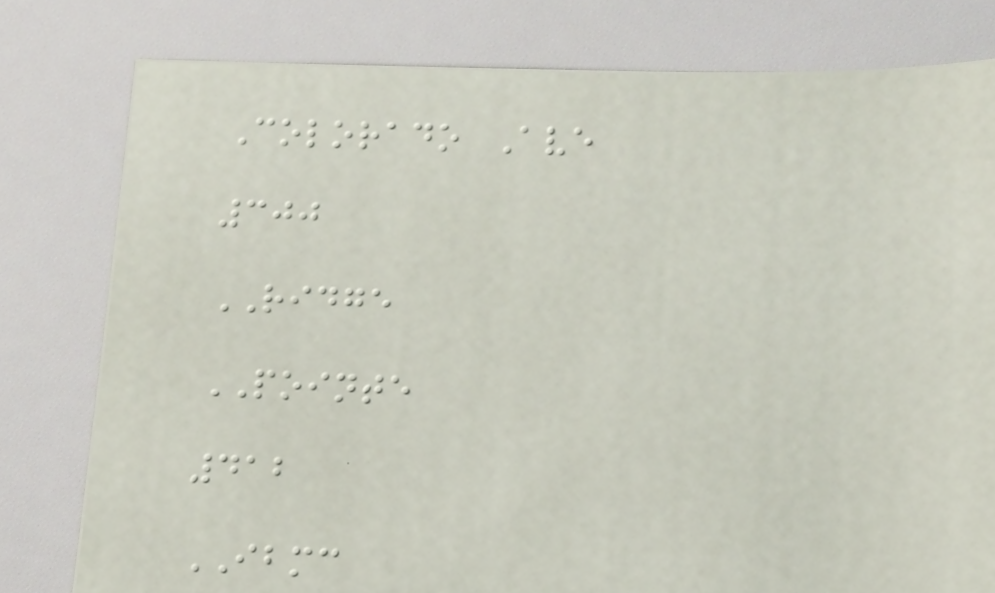Colorado Ave
300
RIDGE
POINTE
412
IBMC
